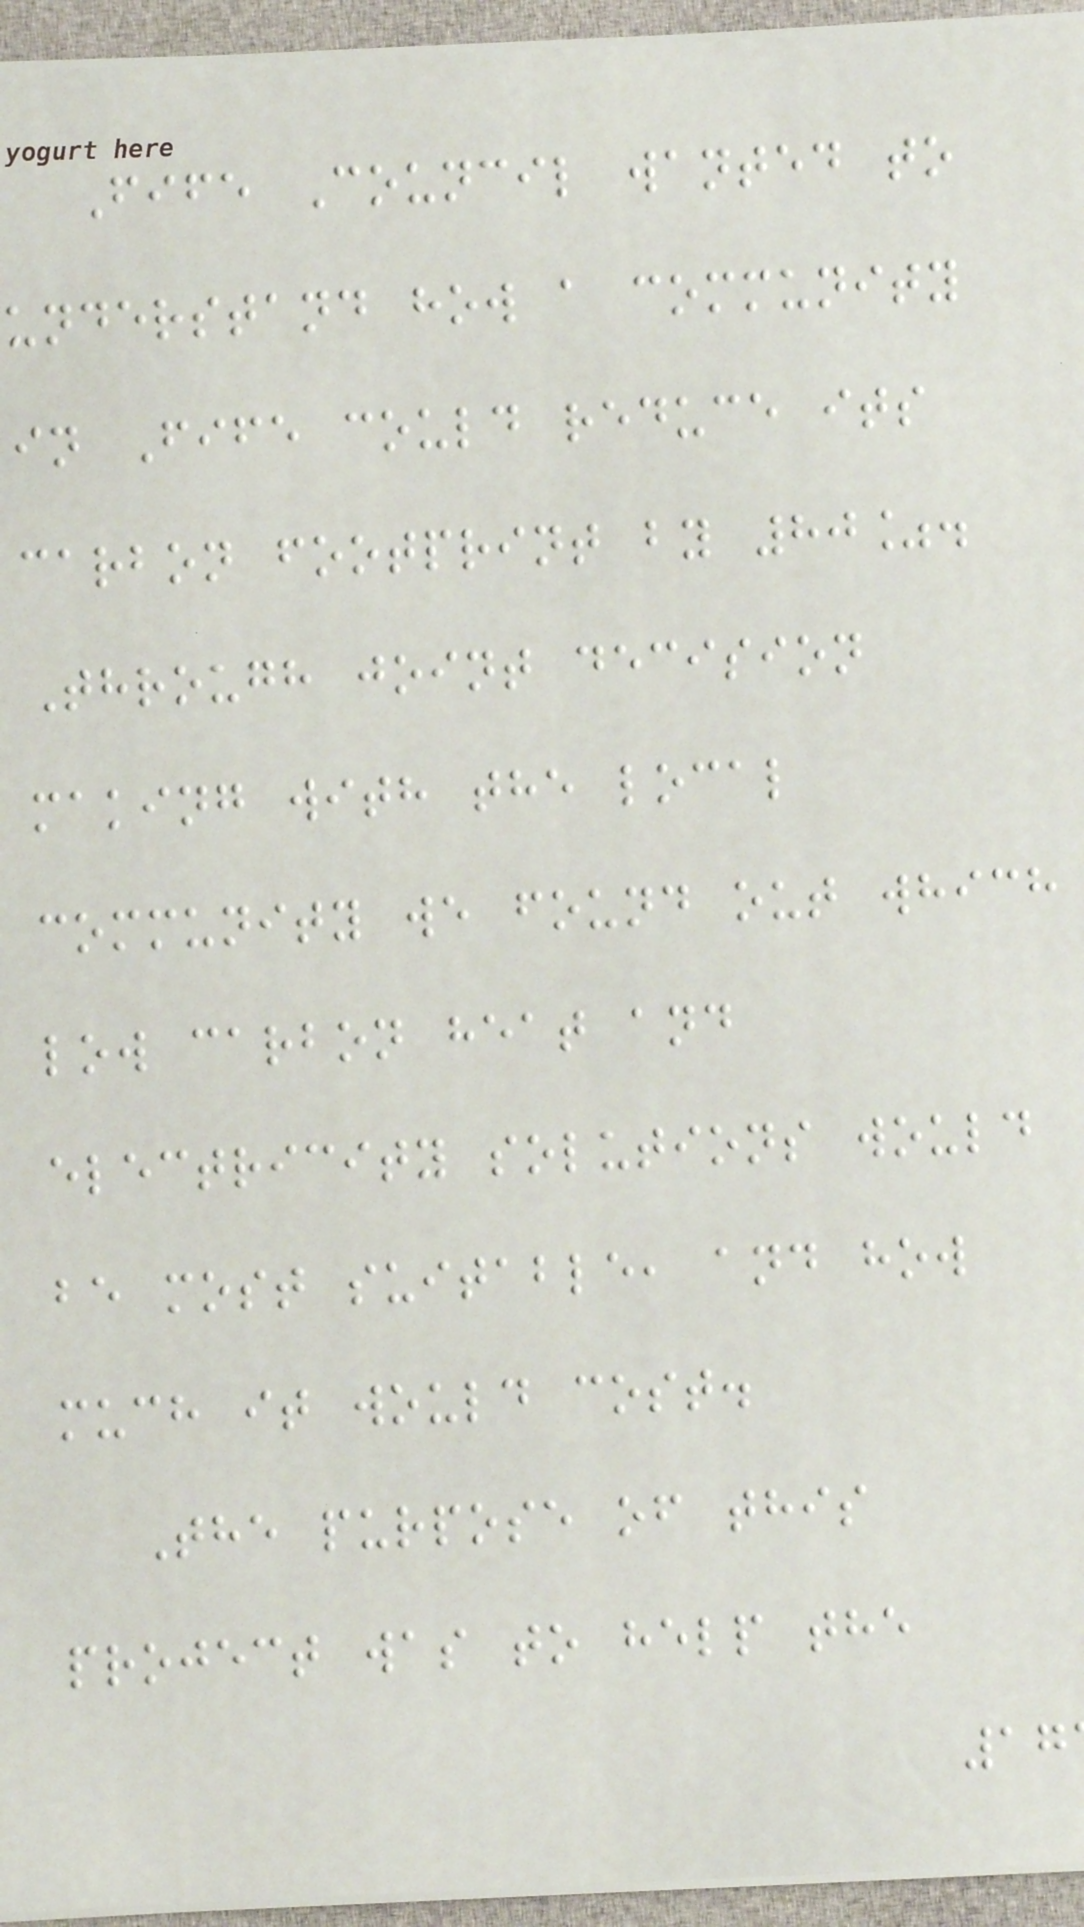Fife Council wanted to
understand how a community
in Fife could reduce its
carbon footprint by 80%.
Through joint decision
making with the local
community we found out which
low carbon heat and
electricity solutions would
be most suitable, and how
much it would cost.
The purpose of this
project was to help the
